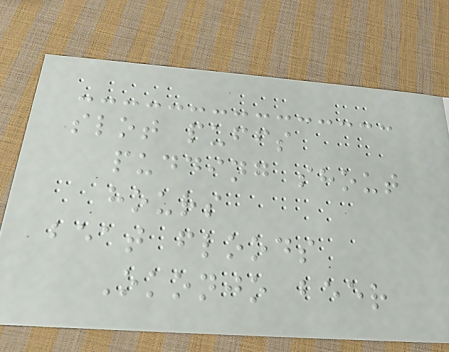slot puffs
pudding shout
hours
beat floods
Okonjo beer
